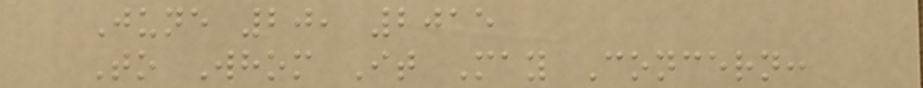June 20, 2015
To Whom It May Concern:
